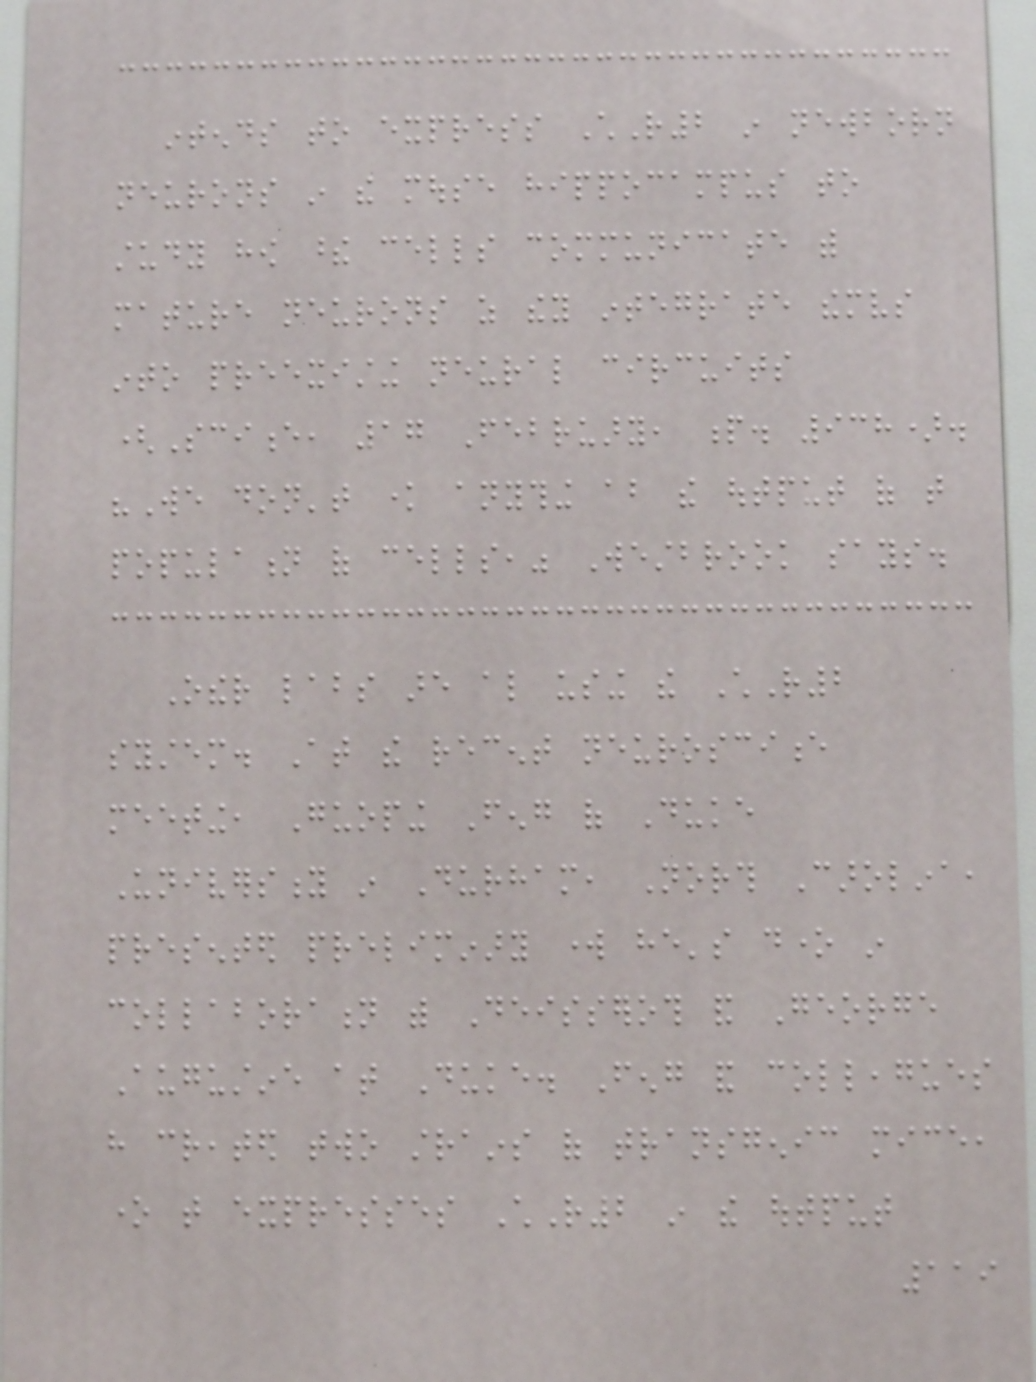intends to express ChR2 in newborn
neurons in the mouse hippocampus to
study how these cells communicate with
mature neurons as they integrate themselves
into preexisting neural circuits
(Science, 17 February, p. 938).
"We don't know anything about the output of that
population of cells," Westbrook says.
Other labs are also using the ChR2
system. At the recent neuroscience
meeting, Guoping Feng of Duke
University in Durham, North Carolina,
presented preliminary work he's done in
collaboration with Deisseroth and George
Augustine at Duke. Feng and colleagues
have created two strains of transgenic mice,
one that expresses ChR2 in the output
119
